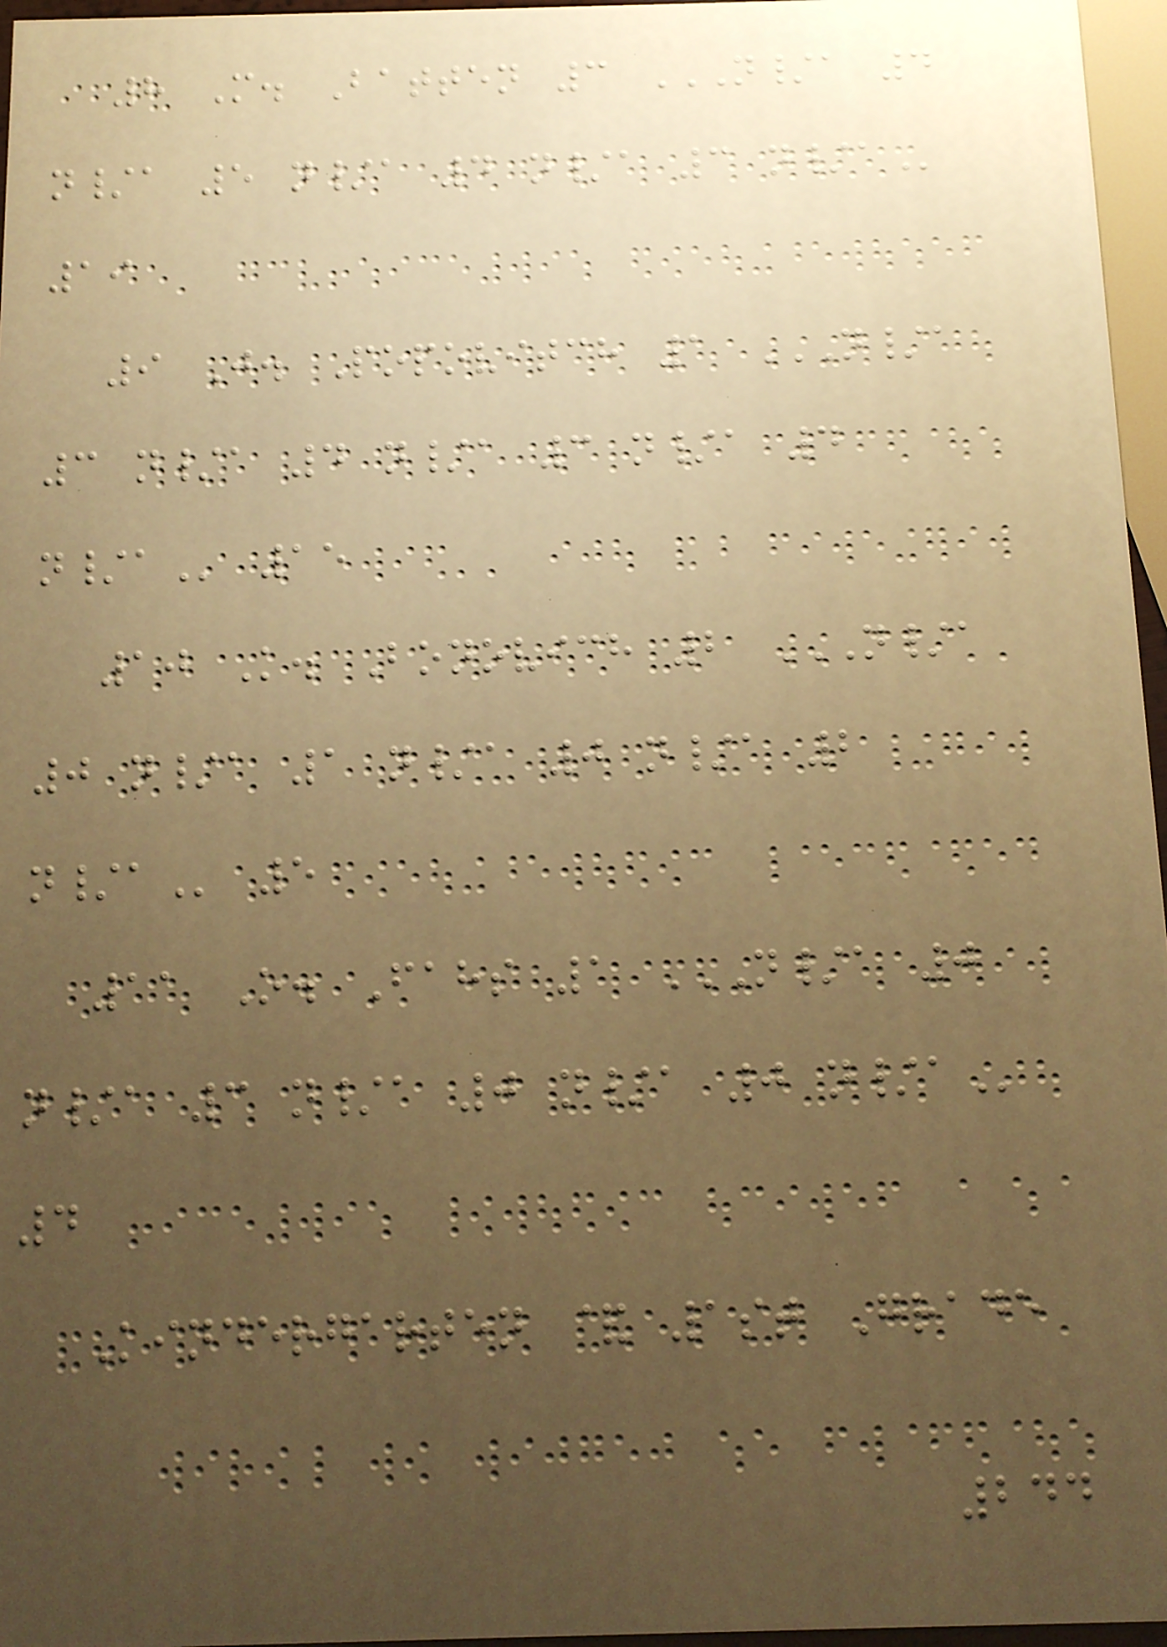8 M. Batten 3 N/A 4
N/A 5 N/A 4 N/A 3 N/A
19
9 J. Popovitch 1 N/A
3 N/A 4 N/A 3 N/A 4
N/A 15
10 K. Bonovich 2 N/A
0 N/A 1 N/A 0 N/A 2
N/A 5
11 O. Fahs 1 N/A 0
N/A 3 N/A 0 N/A 0 N/A
4
Kindergarten & 1st Grade
244
